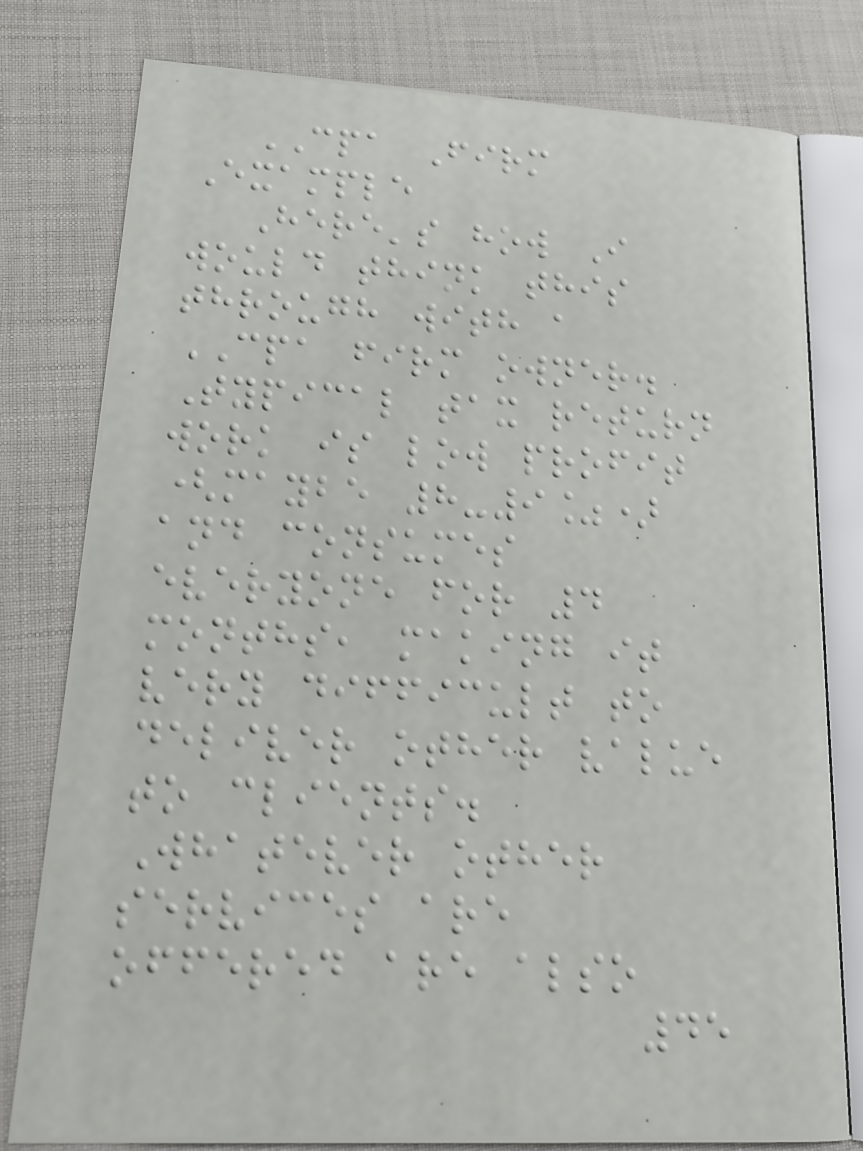CPA Firm
Example
Here's how I
would think this
through with a
CPA firm owner.
Typical tax return
work is low profit
(maybe 8-9%)
and consumes
everyone for 4
months, making it
very difficult to
deliver other value
to clients.
Whatever other
services are
offered are also
45
